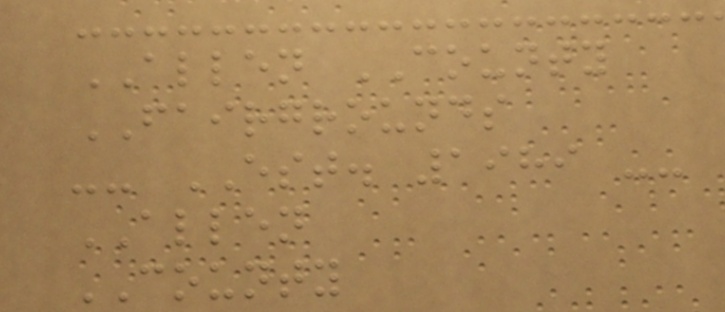ALLEN COUNTY
FAIRGROUNDS
-- EST. 1989 --
ALLEN
COUNTY
